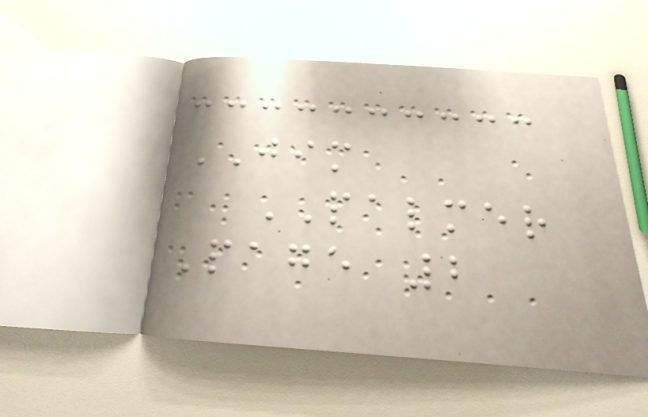JIM
PALMER
Page 2
